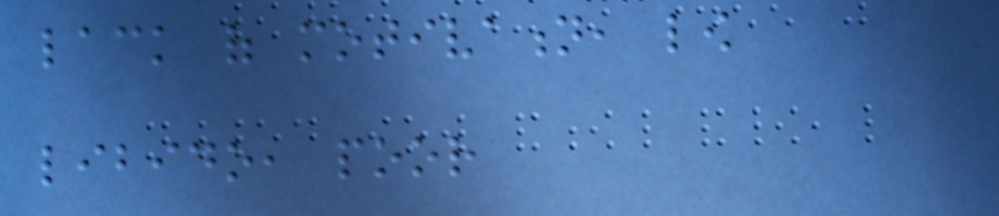lack of motivation, low
libido, poor
